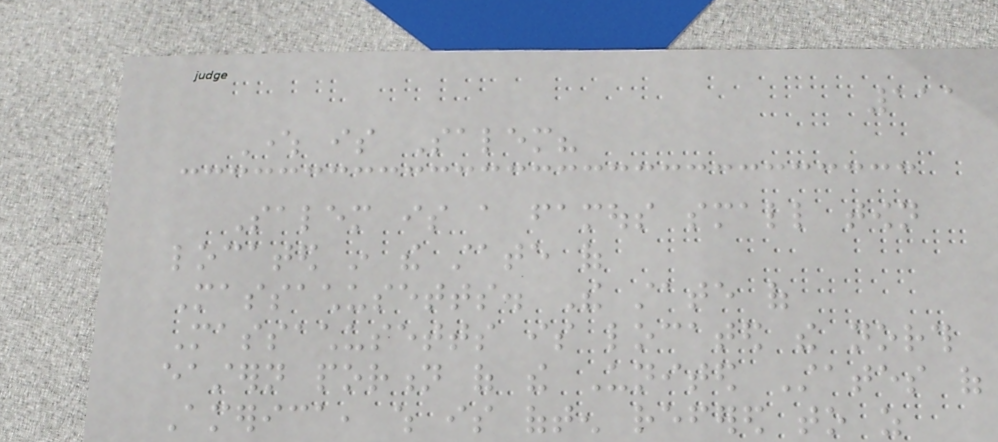111
Where is Salem?
Salem is a famous small town
located in the state of
Massachusetts. The state of
Massachusetts is located the north
eastern portion of the United States of
America, which is often refered to as
